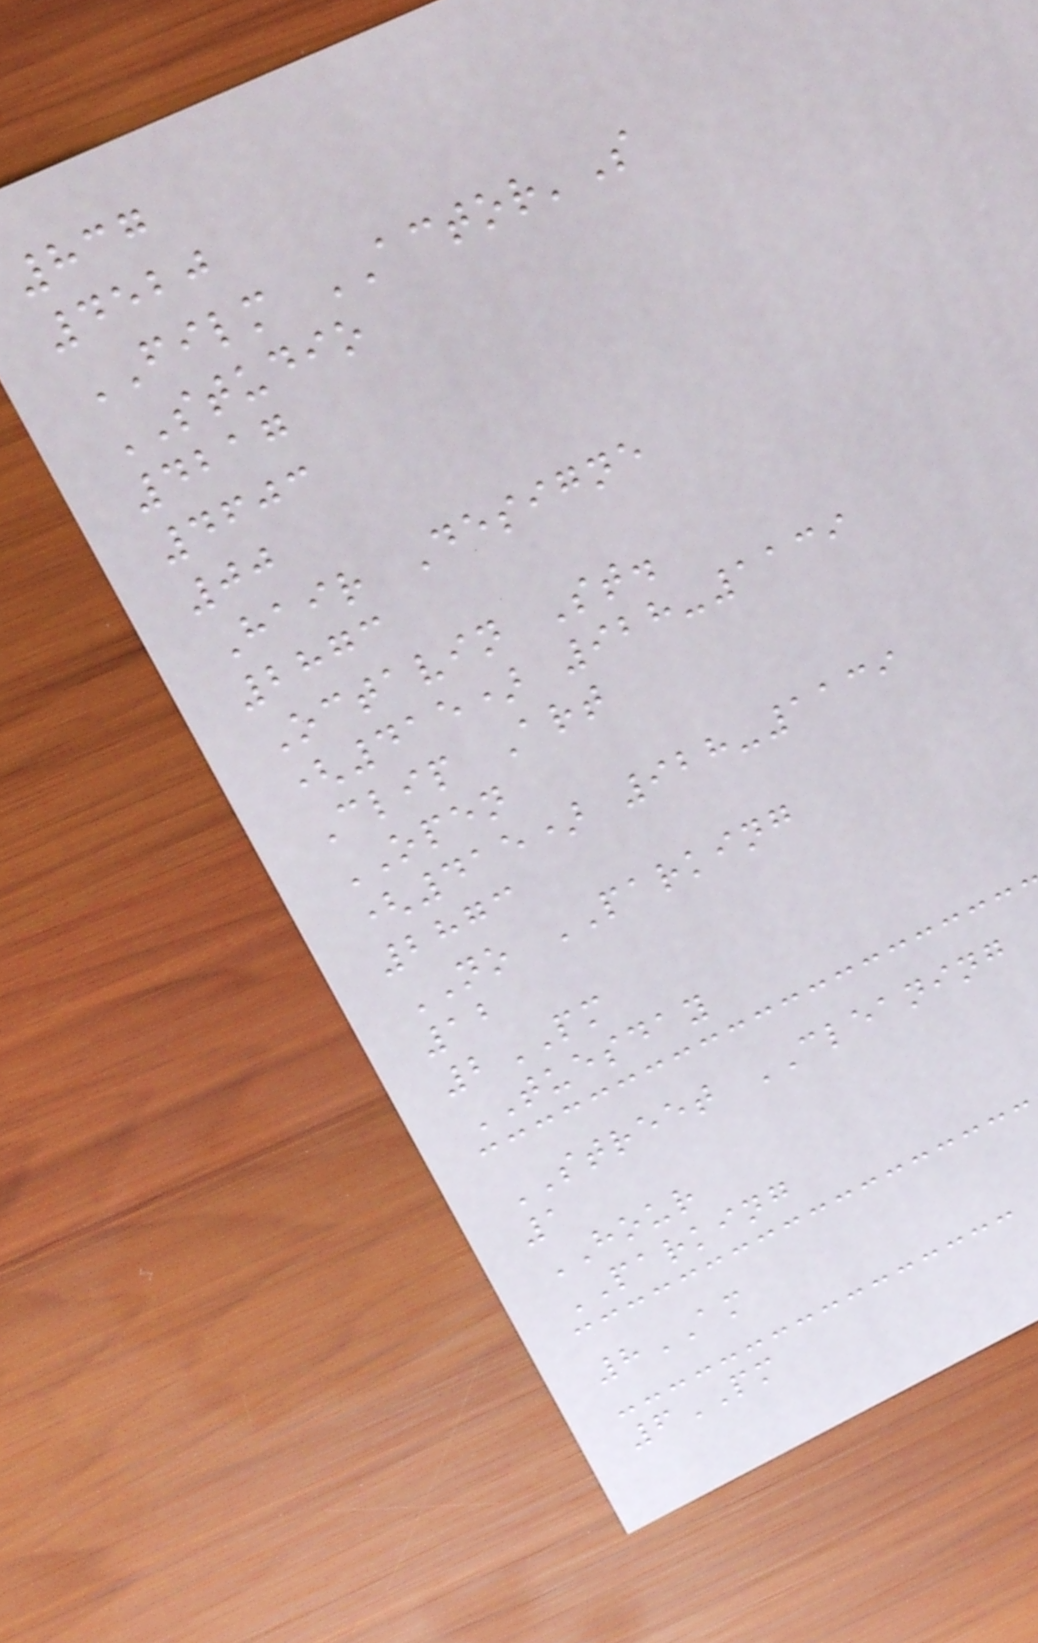837
4520
FILM ACTOR'S
STUDIO
4217
4603
00
Hair Designe
2873
Octavin St.
(415) 928-1139
Clip Art
OPEN
(415) 928-1139
2873
NO PARKING
12
2PM
TUESDAY
STREET CLEANING
1
HOUR
PARKING
8AM
6PM
